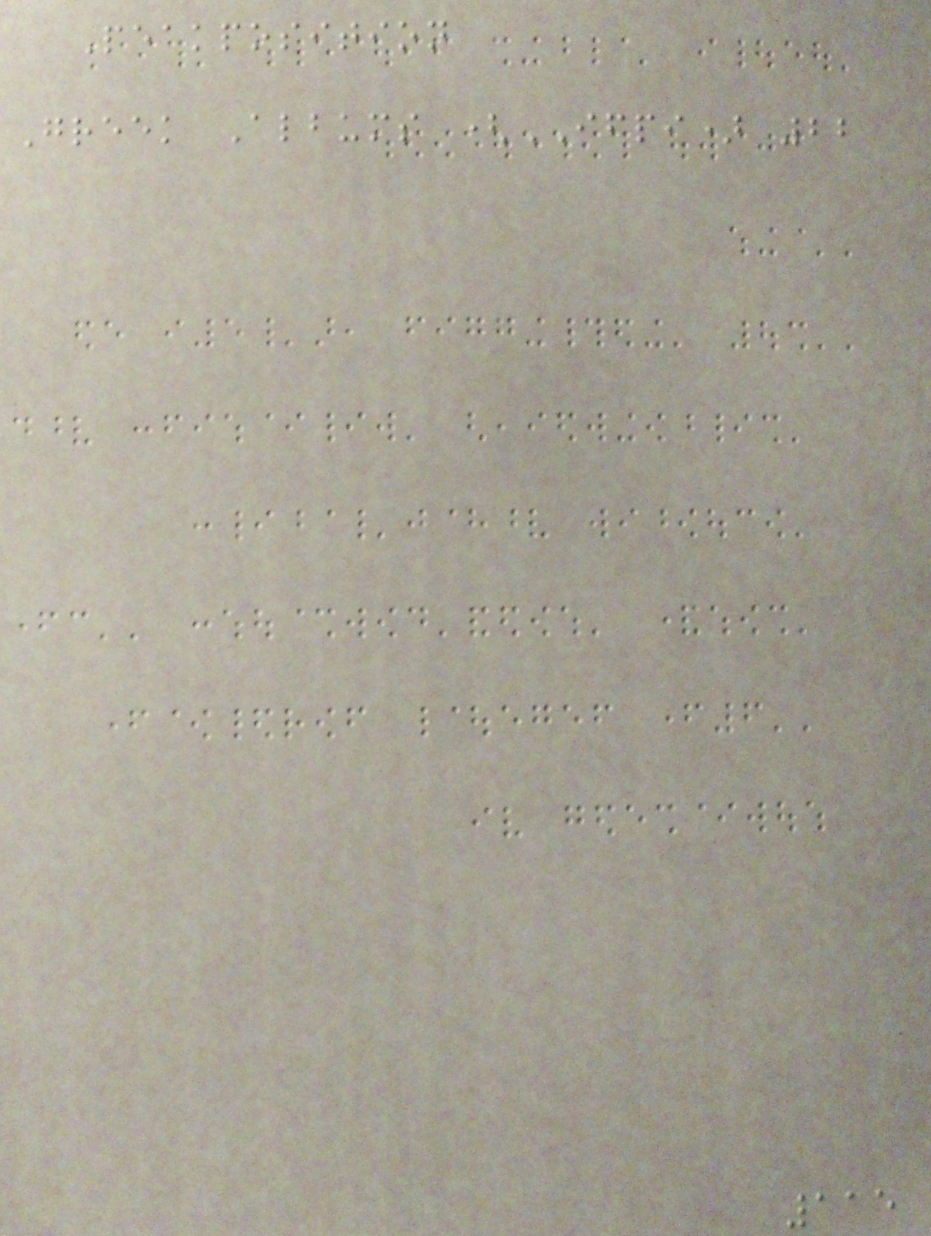Peakposition
Greek Albums (IFPI) 22
115
